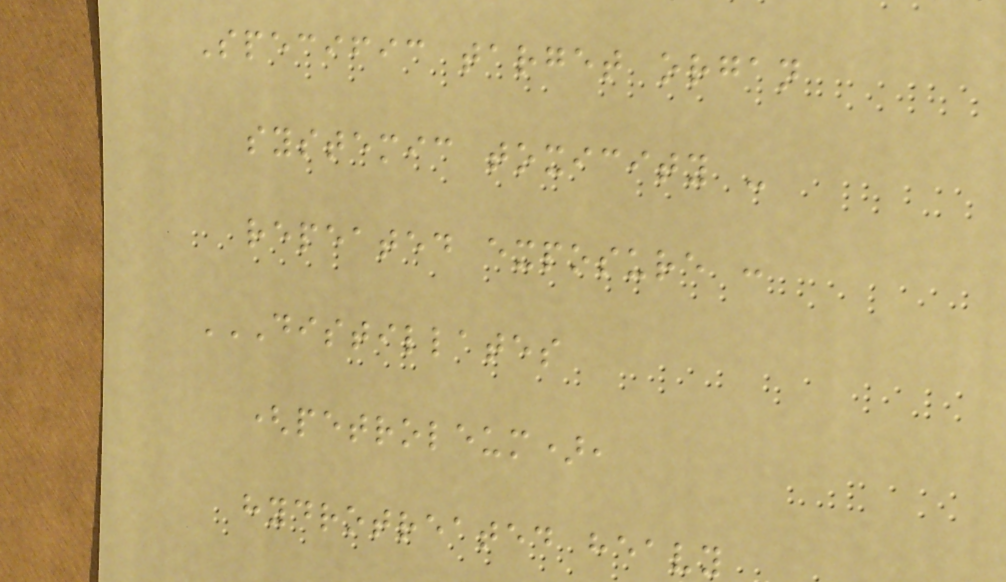Specific target organ
systemic toxicity -
repeated exposure :
DISTILLATES
(PETROLEUM),
HYDROTREATED HEAVY
